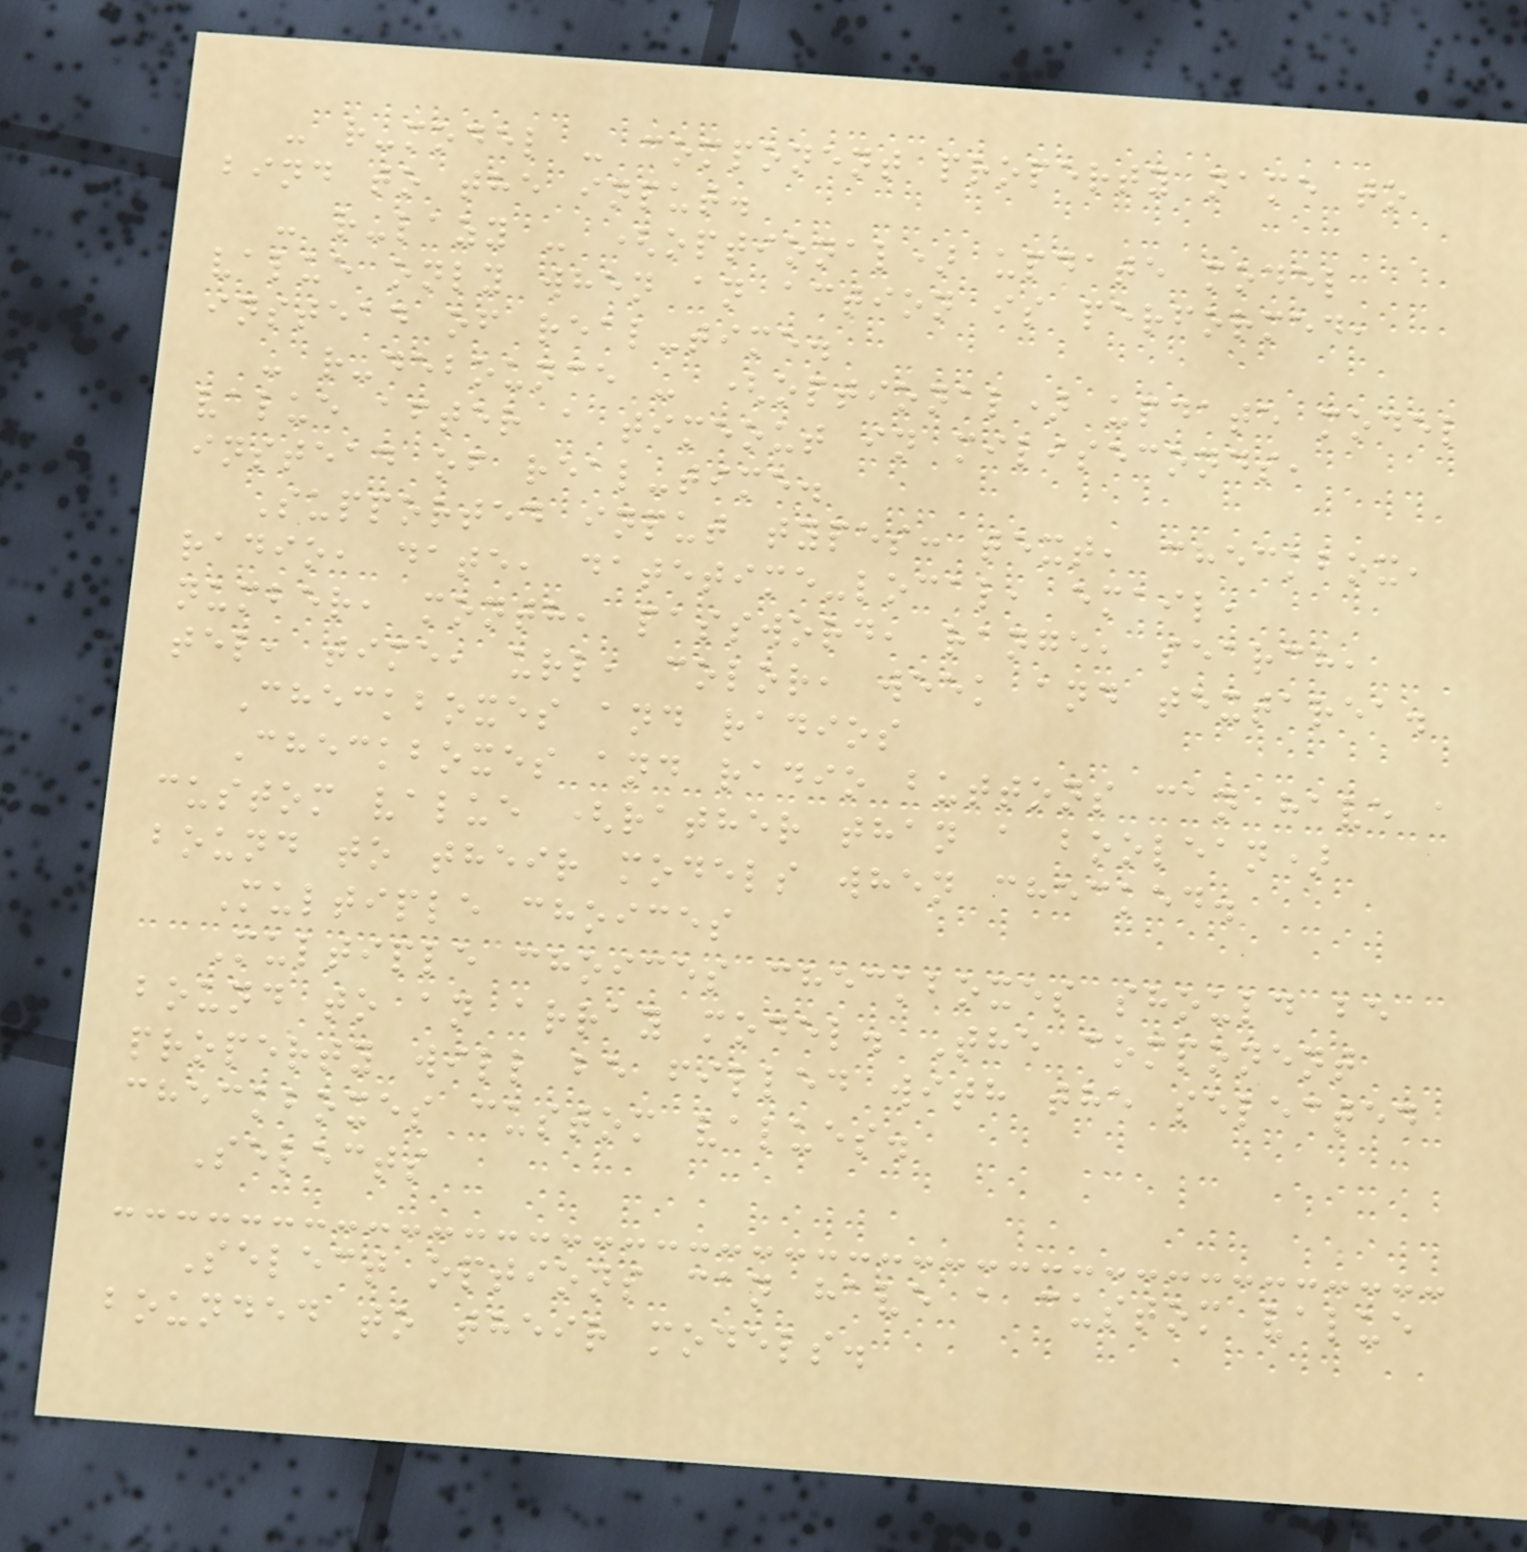- r-model - component property name to
bind to the input.
- r-lazy - (optional) update model
value only when an action is performed,
instead of real-time.
- r-debounce - (optional) update model
value after a timeout in miliseconds,
instead of real-time.
Supported input types: text, checkbox,
radio, date, datetime-local, email,
number, month, password, range, search,
tel, time, url, color, week and textarea.
Checkboxes and radios
Checkboxes and radio buttons can have a
custom value (rather than a boolean)
bound to their models when checked.
Multiple choices
Multiple choices checkboxes should be
bound to an array model. The component
property will be filled with the selected
checkboxes custom values.
Selects
Select options can have a custom value
bounded to their models.
